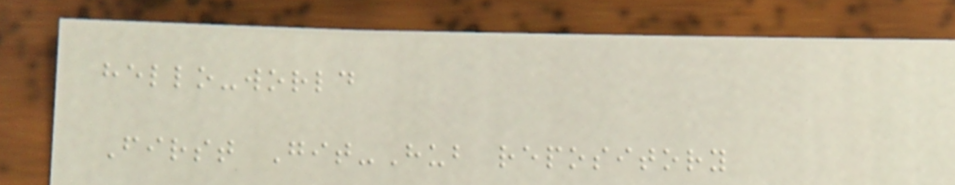hello-world
First Git-Hub repository
